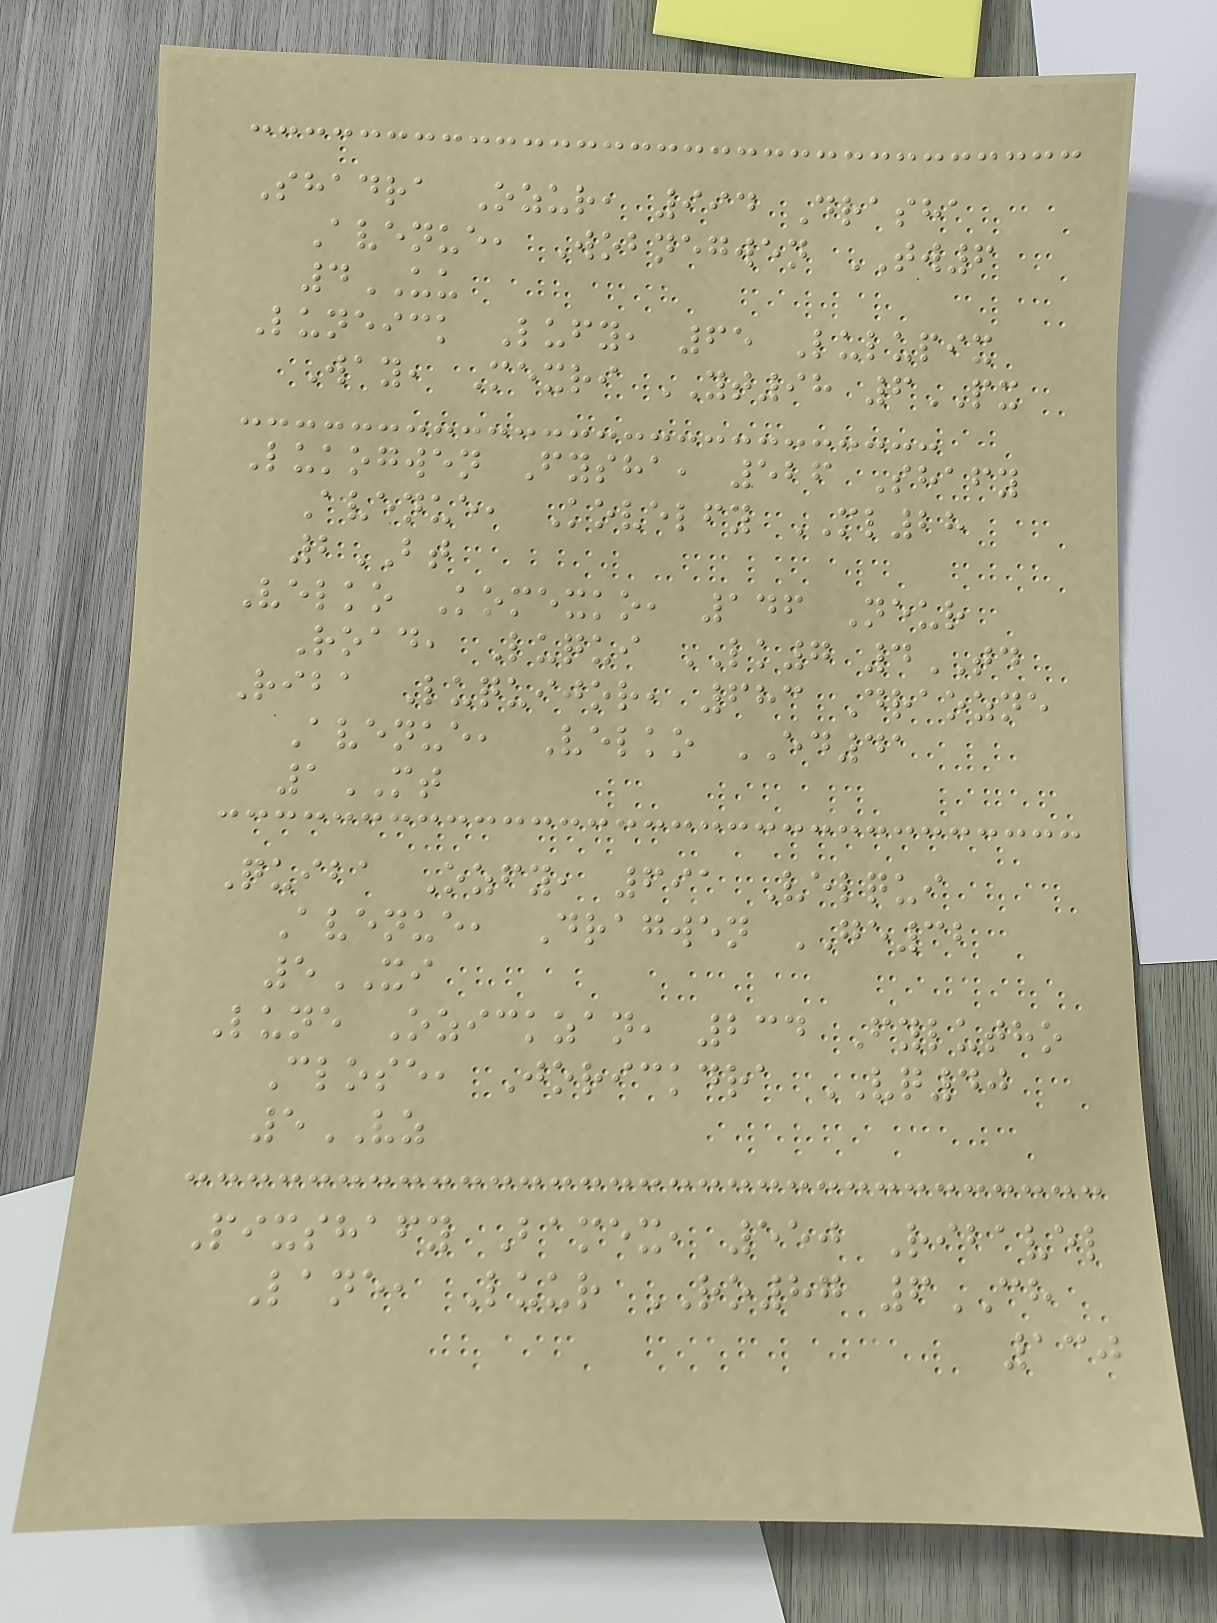Shadra Ozur, 994 Drasha
Avenue, Wobnegwen TW6
4UU
Luneick Lufy, 65 Lulupix
Way, Mexri YT98 6PX
Lukogwen Fysha, 526 Shafy
Avenue, Kovelfy ML28
2BT
Velko Komexko, 146 Neur
Road, Luqui LK7 4TD
Riba Luquijor, 683 Draozne
Avenue, Velko ED41
1MT
Quiba Ozfy, 691 Velqui
Avenue, Dragwen GE32
5XI
Lune Ozickzan, 234 Fylutho
Close, Jorickdra VQ40
5VZ
Pixshafy Bamex, 550 Ribavel
Lane, Luur RO87 6CH
130
